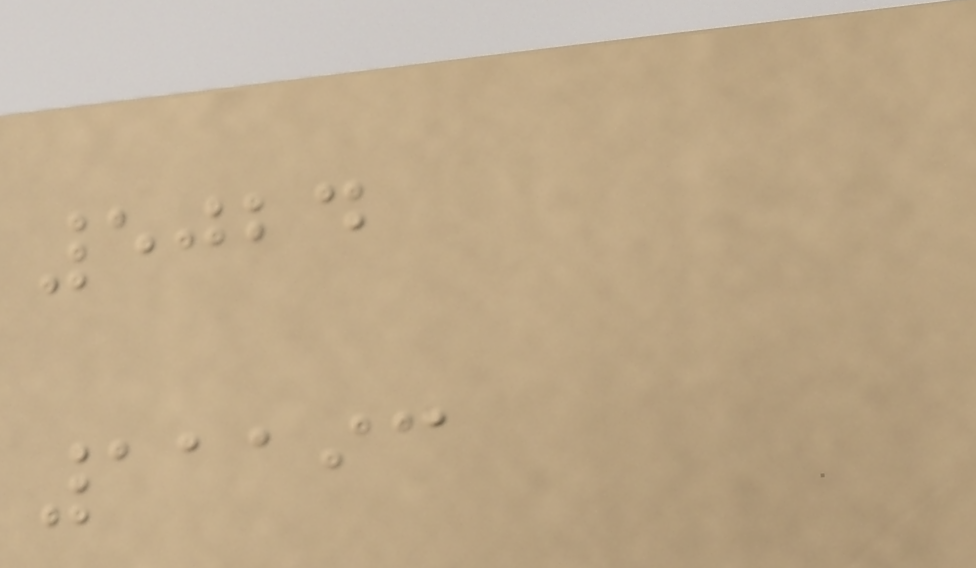5024
11193
